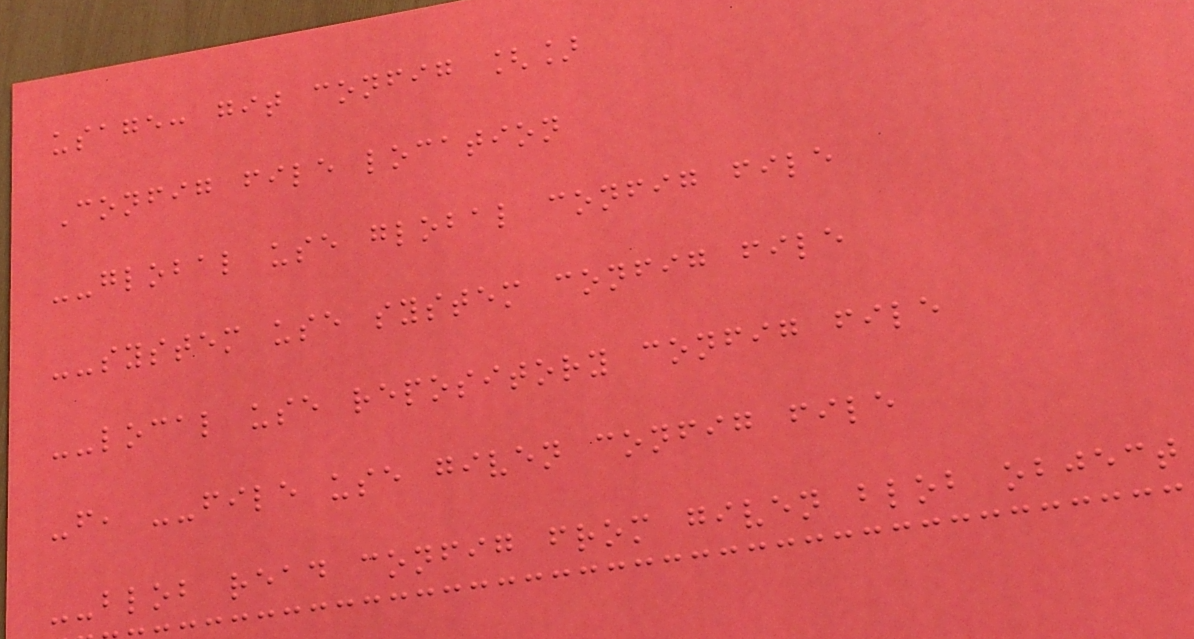usage: git config []
Config file location
--global use global config file
--system use system config file
--local use repository config file
-f, --file use given config file
--blob read config from given blob object
